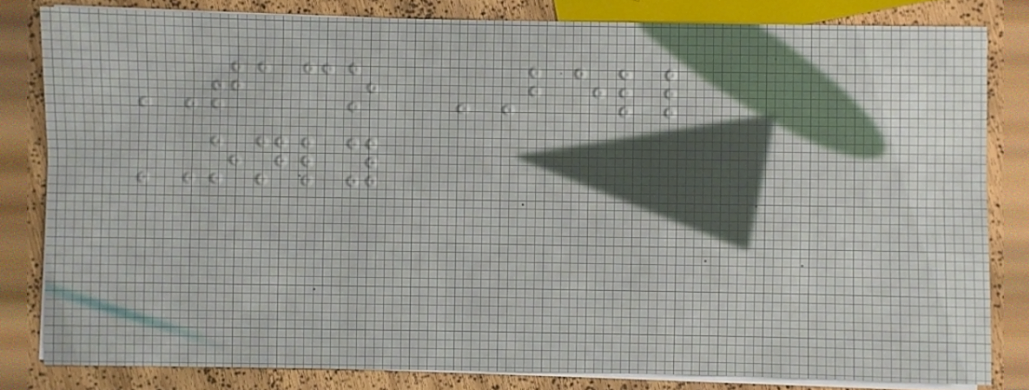TACO BELL
ONLY
